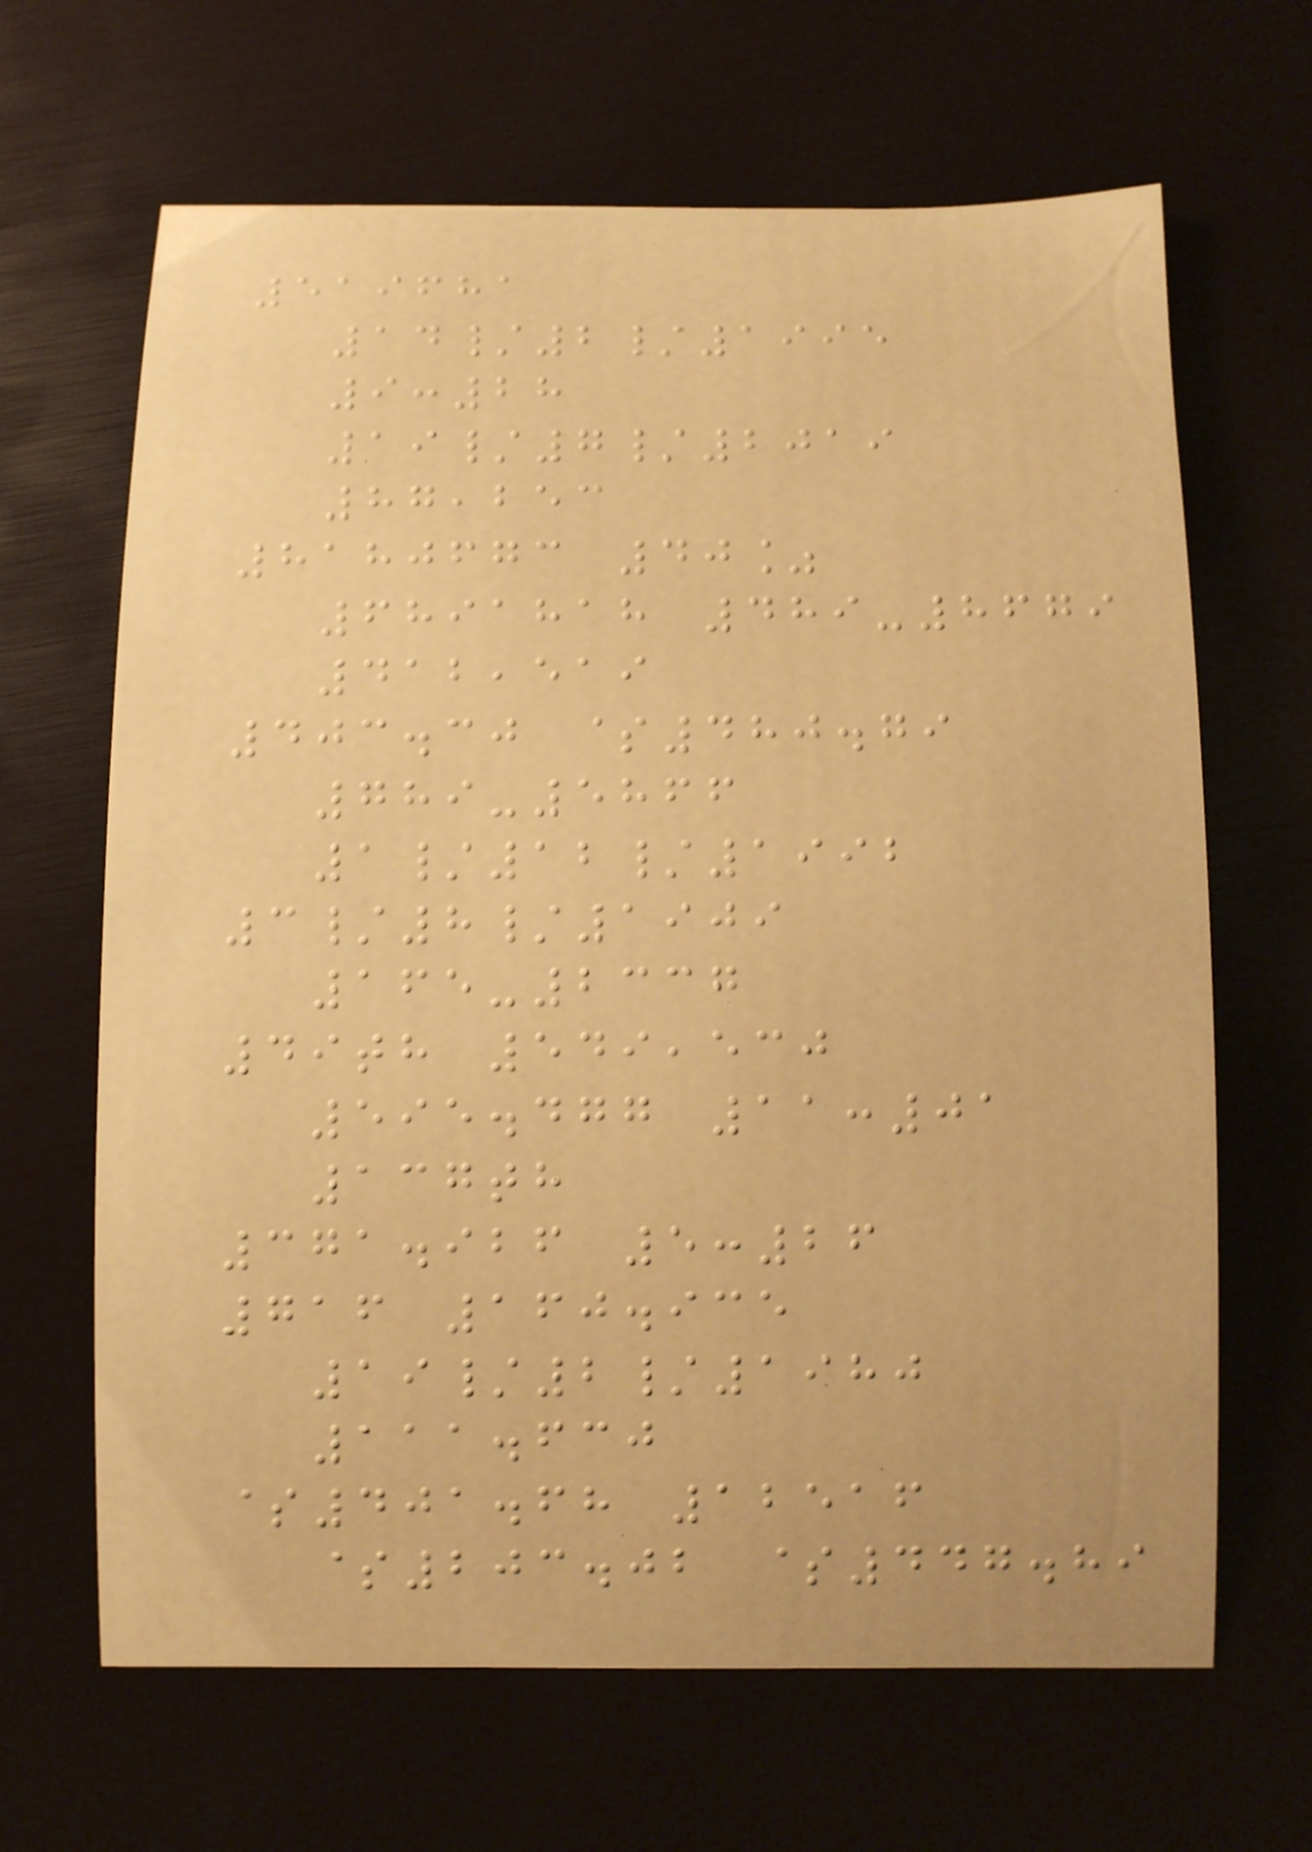519681
14/2/1995
9:28
19/7/2019
87,253
8180673 40%
6891818 489-8679
412,519
403.30 $480.79
789-5866
1/12/1992
3/8/1909
165-2337
49th 549,530
595.477 11:01
137th
371.926 5:26
716 160.935
19/2/1980
111.630
$401.68 12516
$203.02 $447.89
